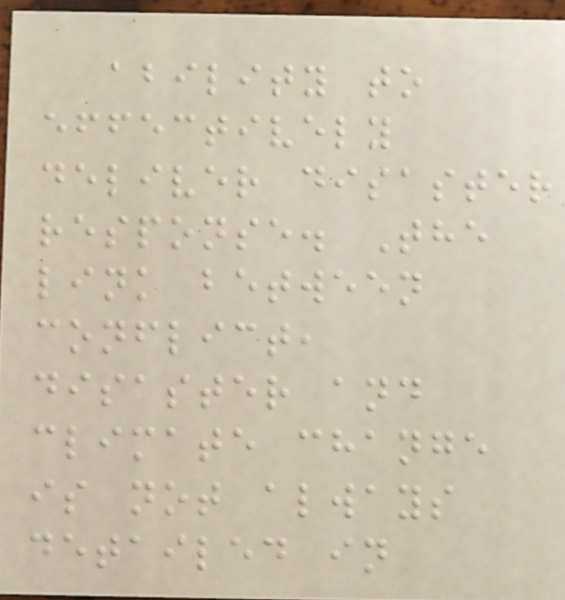ability to
effectively
deliver disaster
response. The
link between
conflict,
disaster and
climate change
is not always
detailed in
